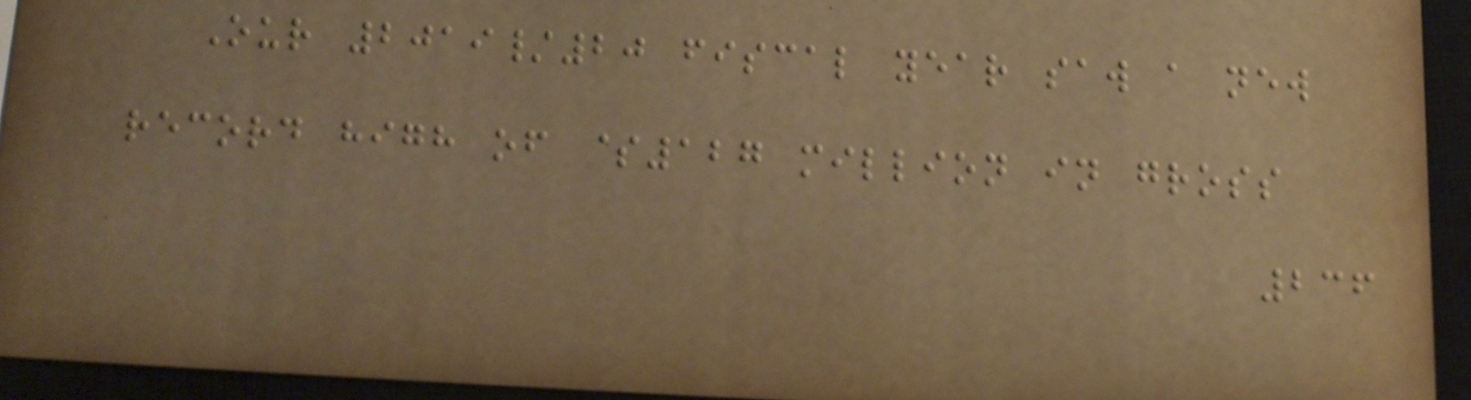Our 2019/20 fiscal year saw a new
record high of $127 million in gross
236
